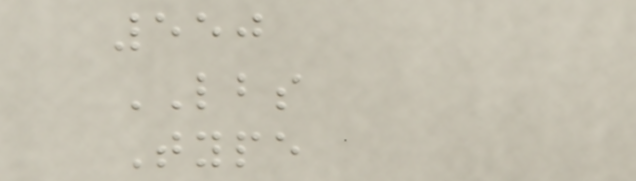550
LBS
Type
